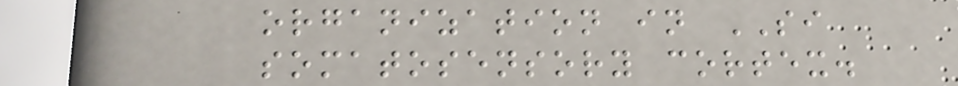organization in SI
somatosensory cortex.
